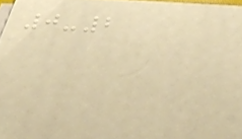0-2
